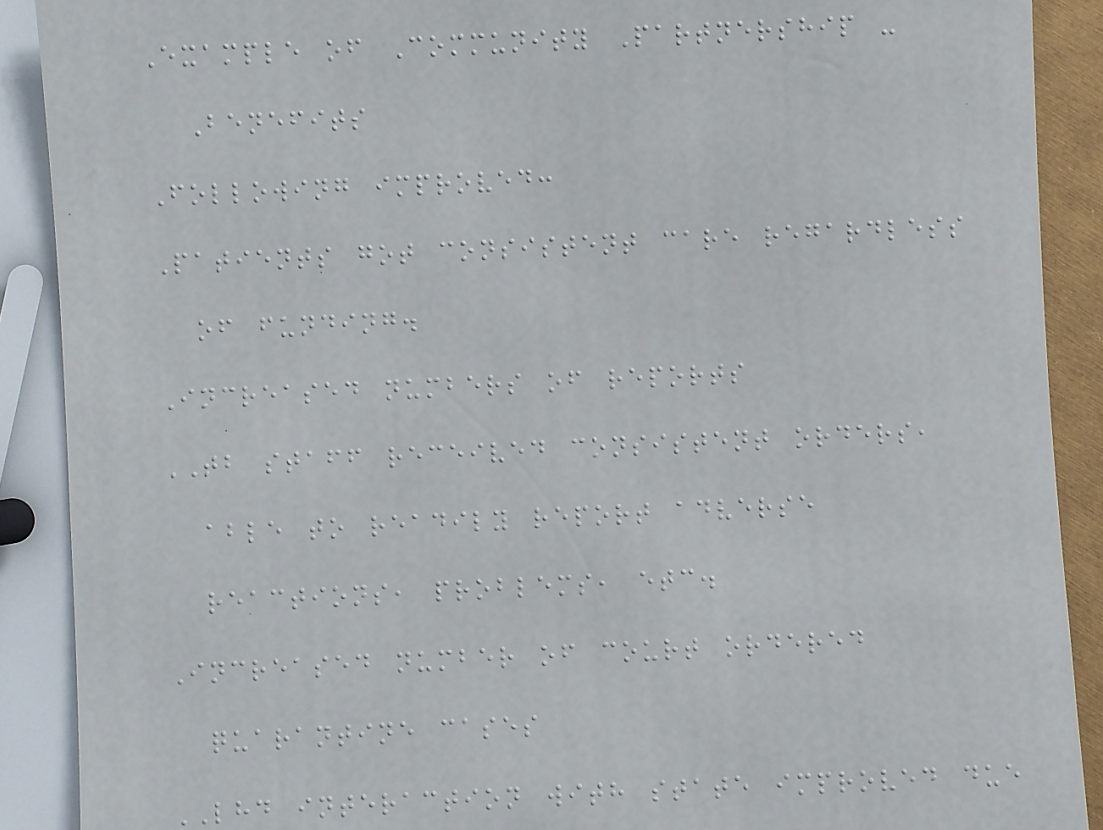Example of Community Partnership -
Benefits
Following improved:
Patients got consistent care regardless
of funding.
Increased numbers of reports
TB staff received consistent orders,
able to readily report adverse
reactions, problems, etc.
Increased number of court ordered
quarantine cases
LHD interaction with state improved due
